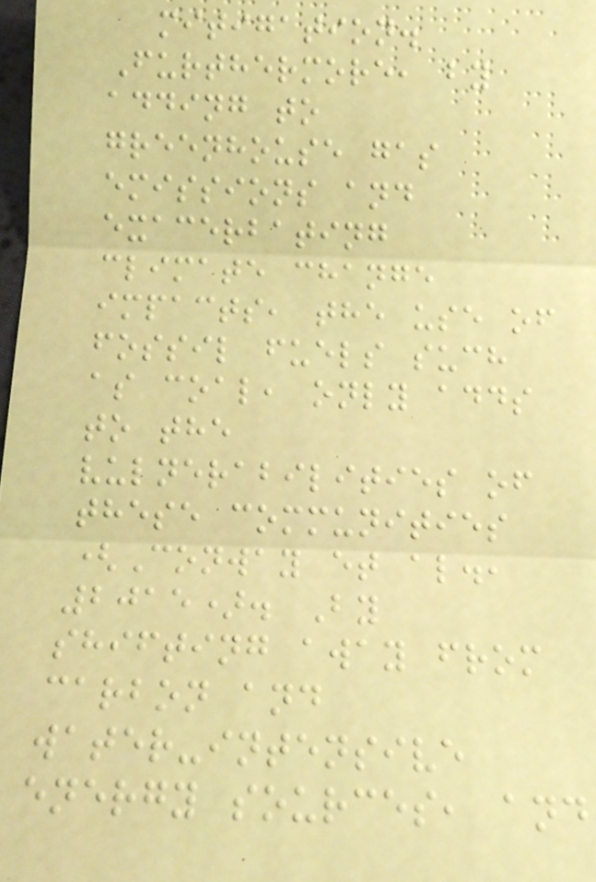mitigation.
Furthermore, by
adding to
greenhouse gas
emissions and
exacerbating
climate change
impacts, the use of
fossil fuels such
as coal, only adds
to the
vulnerabilities of
these communities
(Conway et al.,
2015). By
shifting away from
carbon and
water-intensive
energy sources, and
